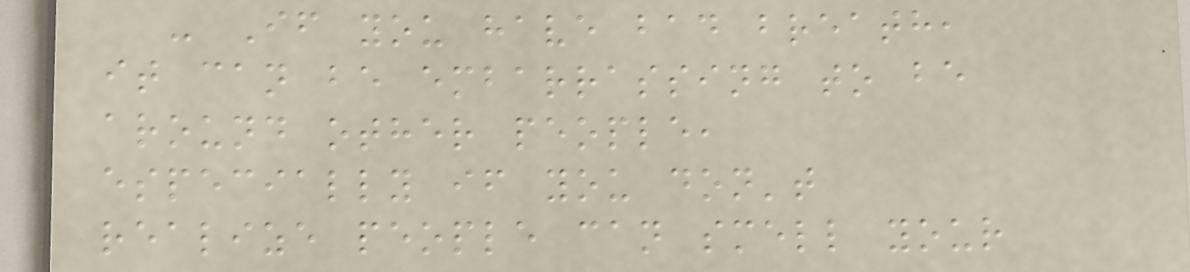- If you have bad breath,
it can be embarrassing to be
around other people,
especially if you don't
realize people can smell your
